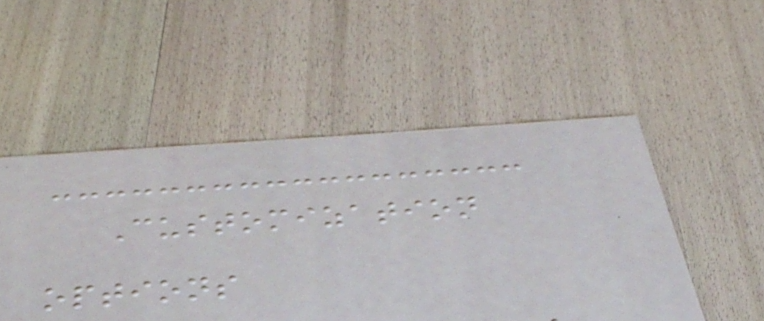Customization
options
